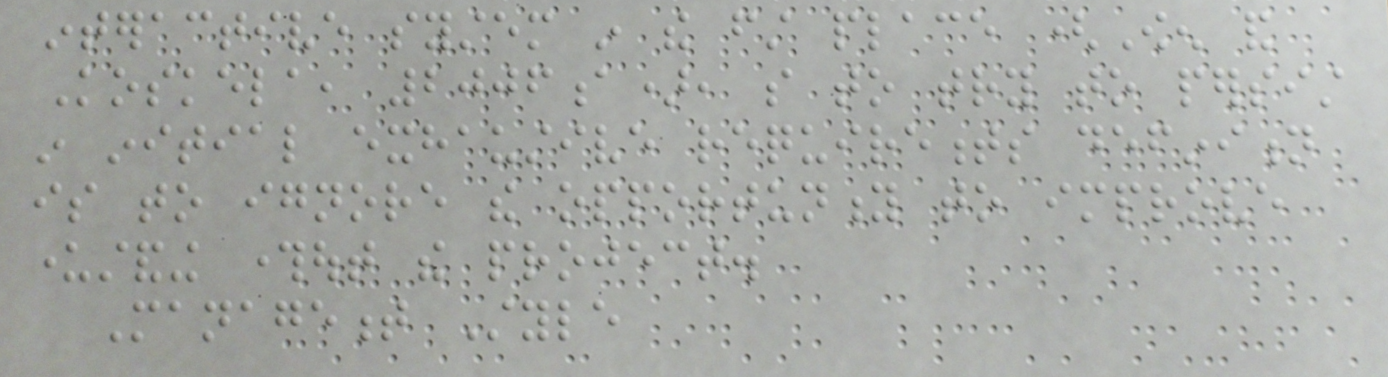interactive system in the first place (Owen and
Koskela, 2006a), so to try to persist
in initial exhaustive requirements definition
is to ignore the opportunity to improve
understanding throughout the project.
Management Style
